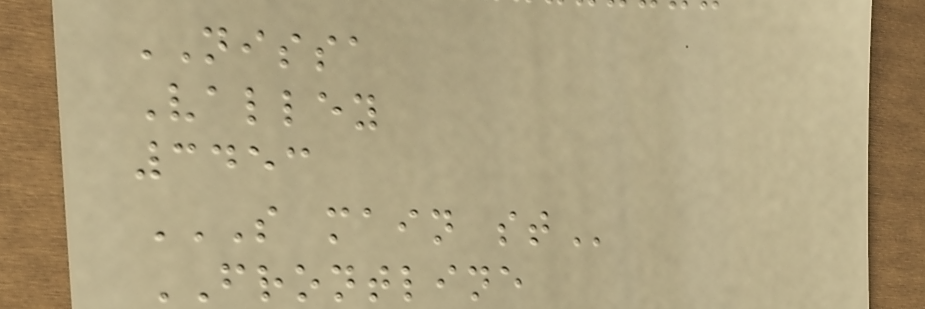NISSA
Valley
3453
S MAIN ST
FRONTLINE
